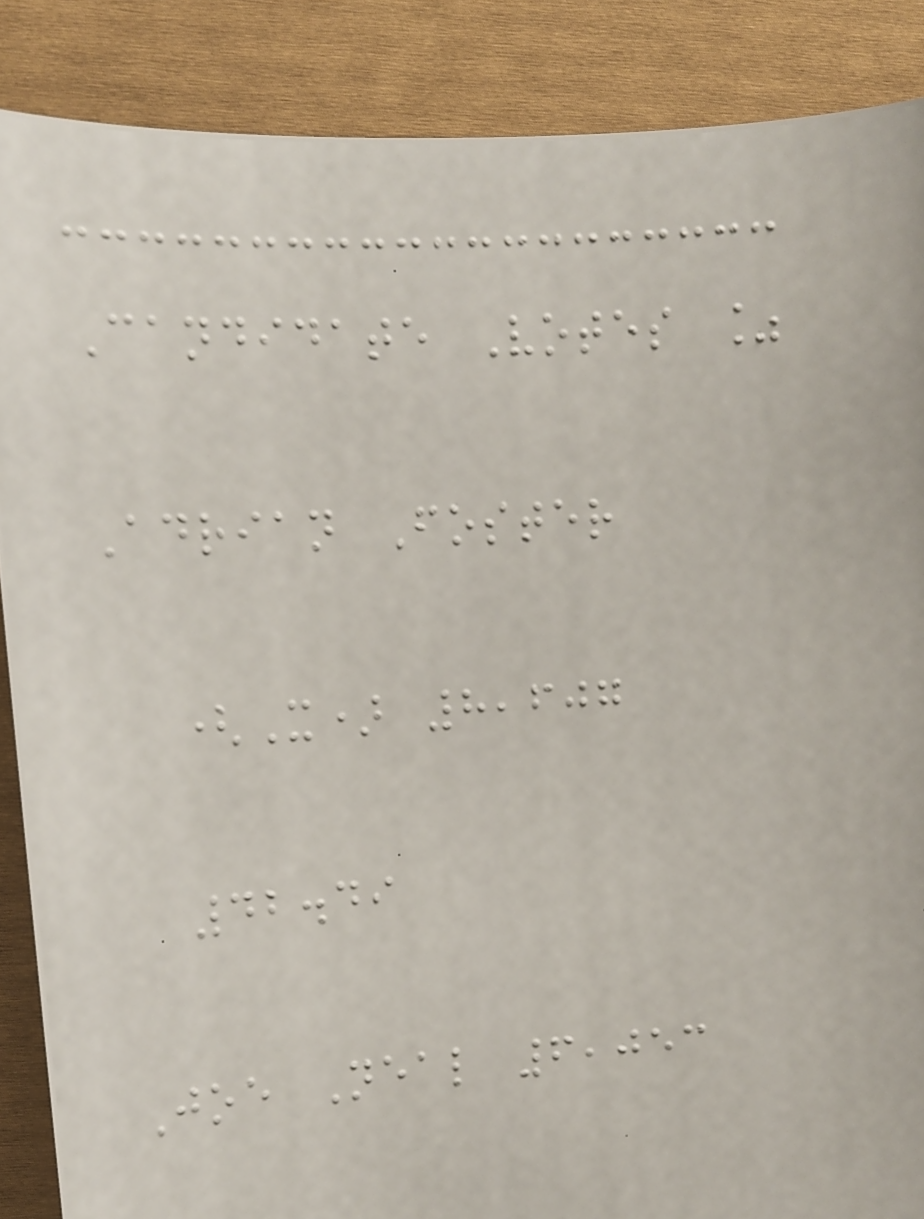Candidate Votes %
Adrian Foster
(X) 8,607
42.49
Joe Neal 6,053
